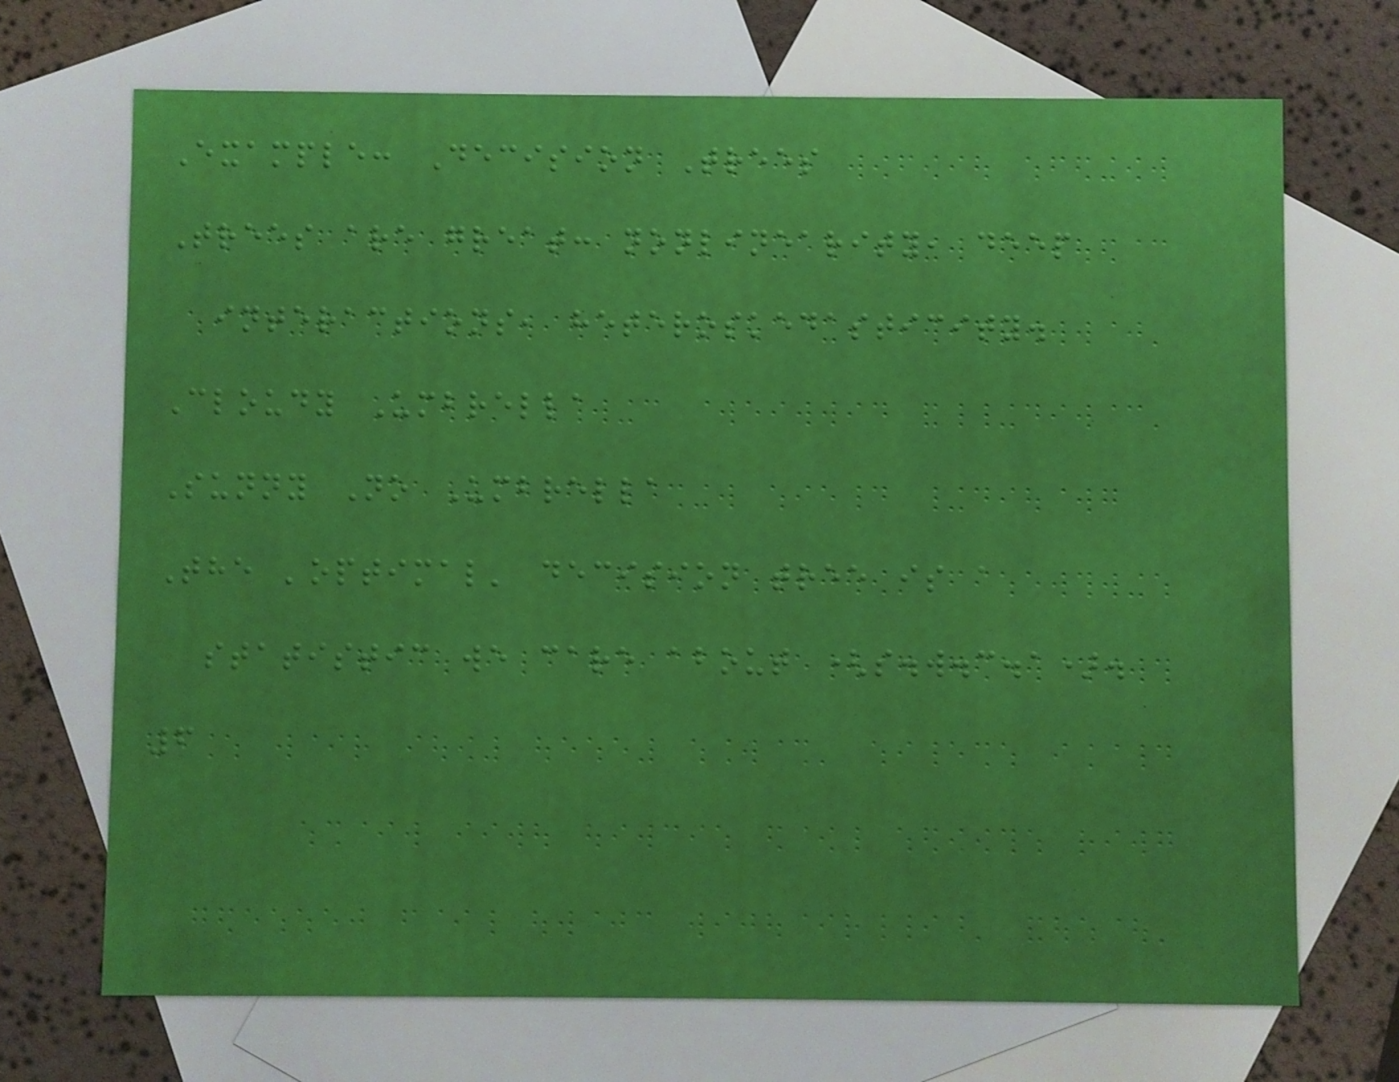Example: Decision Trees
Trees are great: nonlinearity, deep
interactions, heteroskedasticity.
Cloudy Umbrella
Sunny No Umbrella
The 'optimal' decision tree is a
statistic we care about (s.w.c.a).
6
